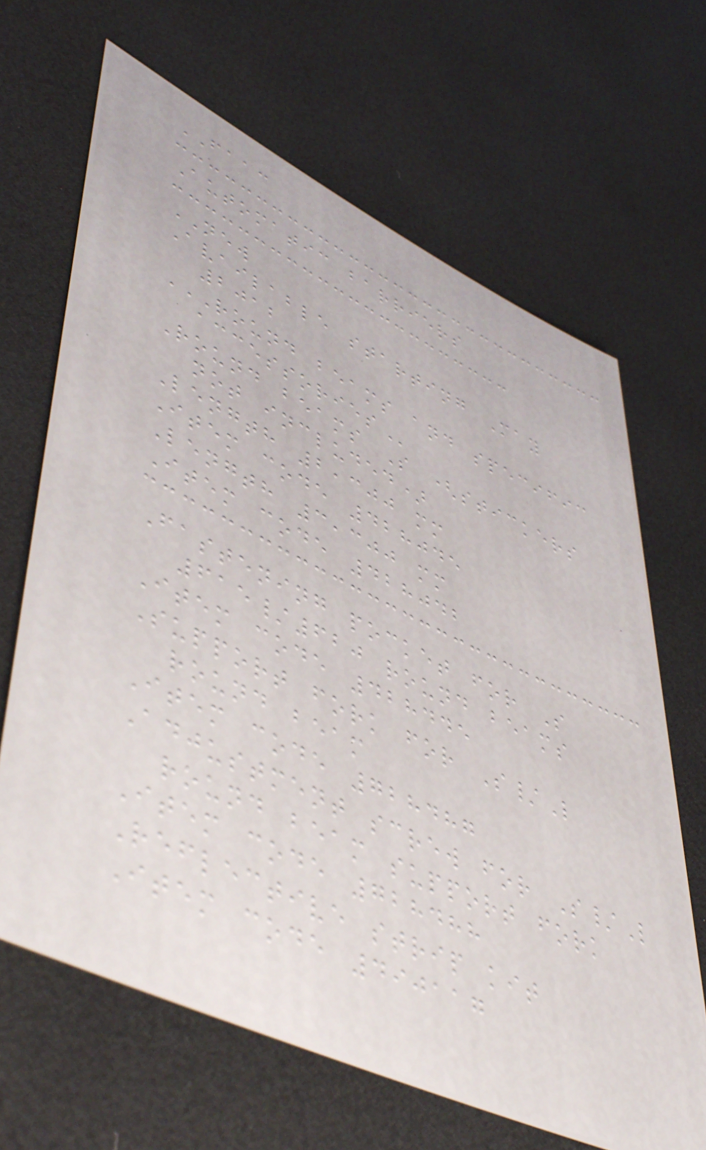FAAC
Automatic barriers
NEW
Available starting May
2012
ROUND BEAMS AND SPECIFIC
ACCESSORIES
Round beams S (stickers
not included)
Length 2,300 mm
Item code 428045
Length 3,300 mm
Item code 428042
Fastening pocket for S
615/620 round beams
Item code 428445
Support fork for S/L
round beam
Item code 728487
Adjustment screw for S/L
round beam support fork
Item code 728488
Reflective strip kit
Item code 490117
